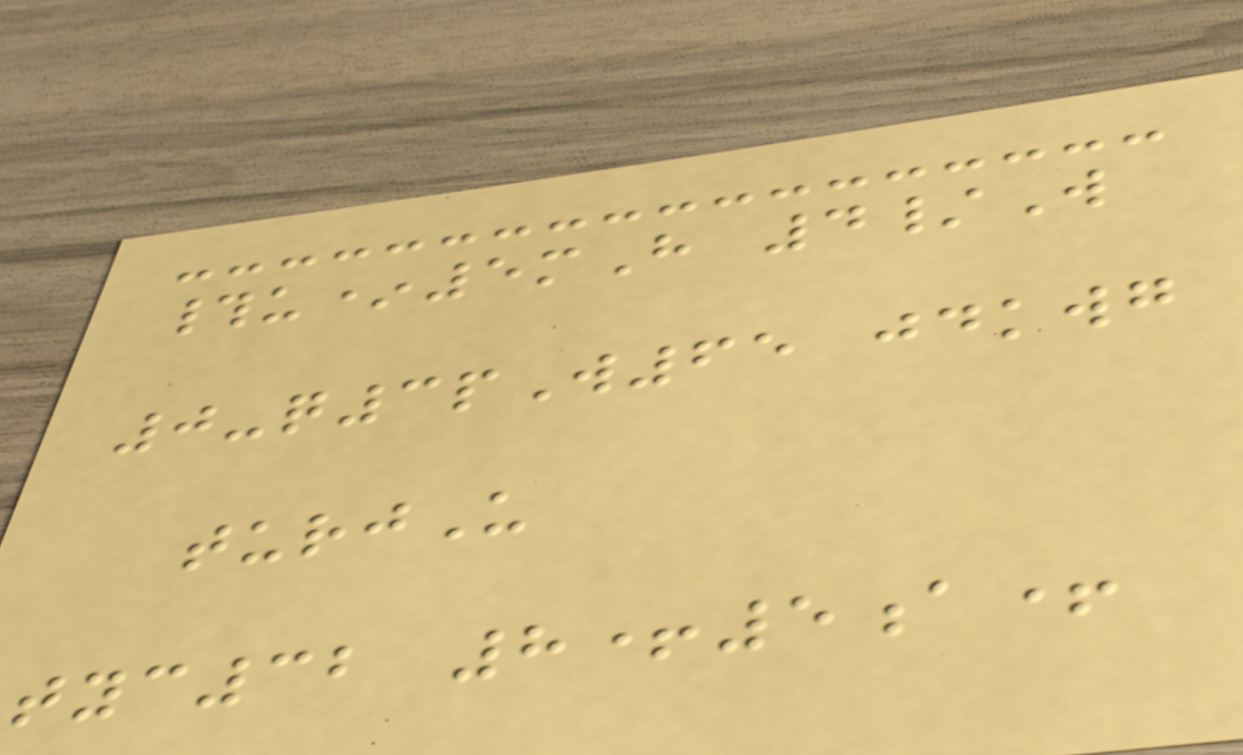#u*5mH 4/W
0-q3pW65 jdkwg
turjU
tyc32 8+5a+
